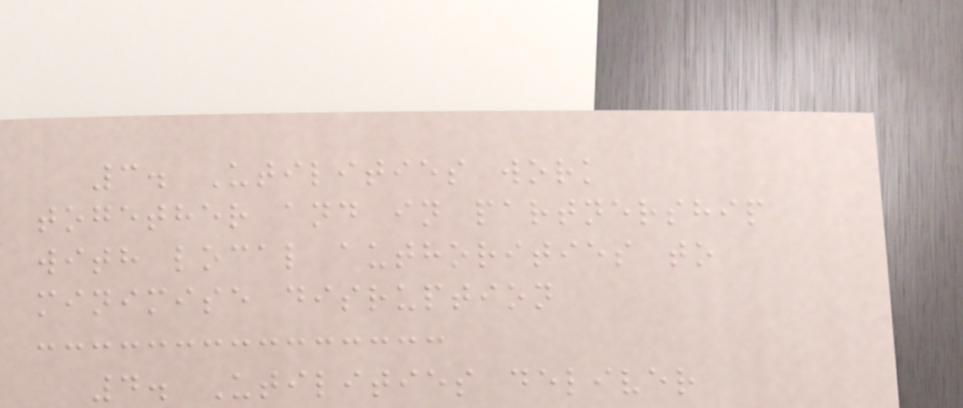3. Utilities work
together and in partnership
with local authorities to
minimise disruption
4. Utilities deliver
